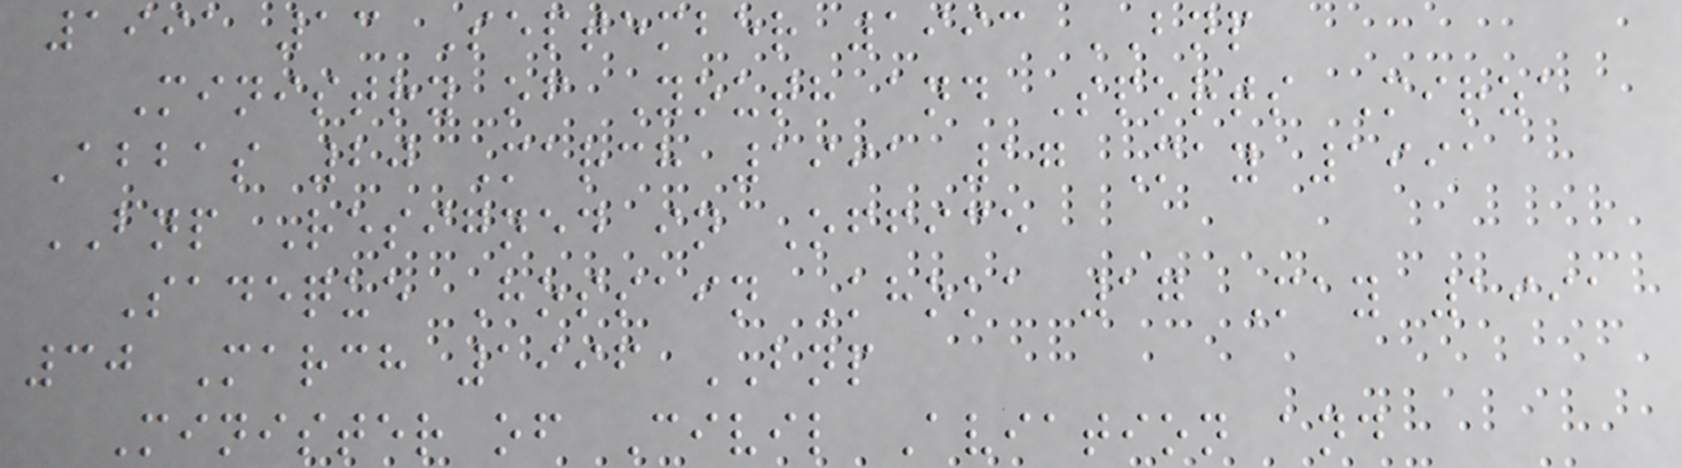1991 13 September 1993 BNP
Ministry of Youth and Sports Mirza
Abbas 20 March 1991 17 May 1991
BNP Resigned in Office
Sadeque Hossain Khoka 17 May 1991
30 March 1996 BNP
Minister of Civil Aviation and
